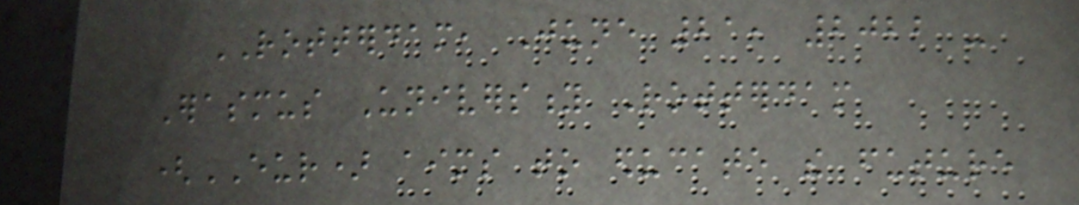ROTTERDAM, June 21, 2022 -
Erasmus University Rotterdam
(EUR) aims to educate the future
